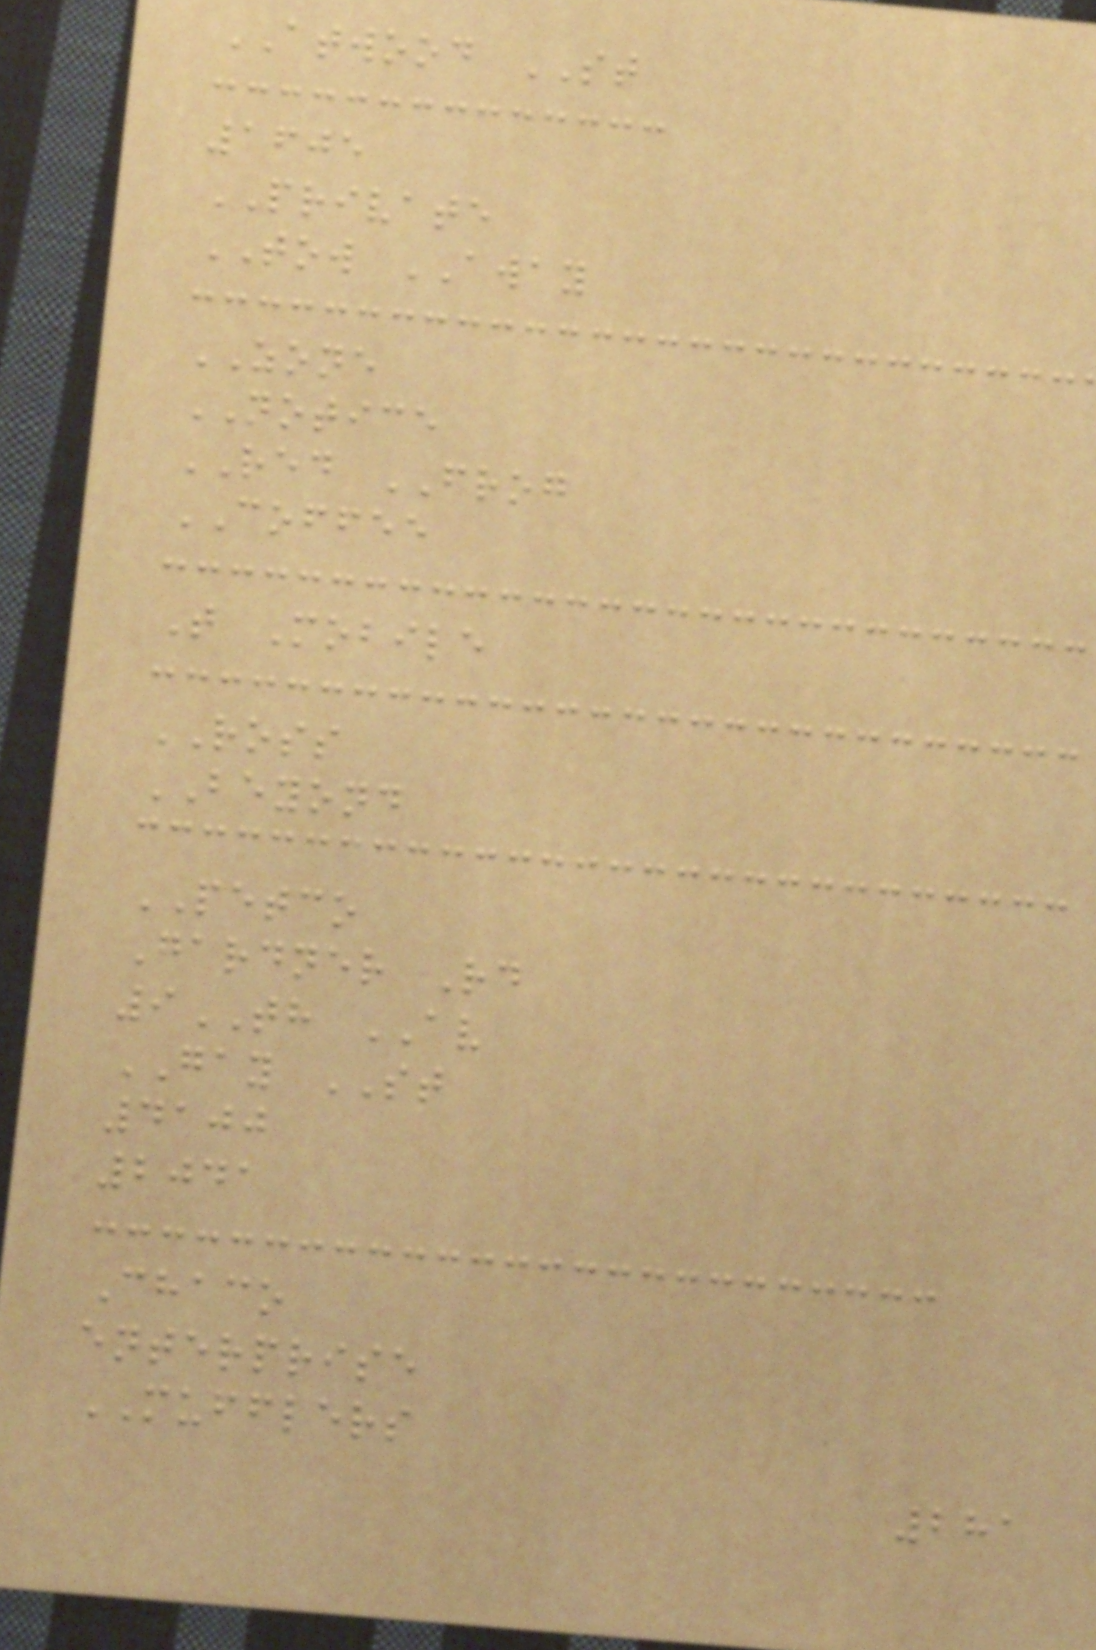ATWOOD ST
1605
PRIVATE
TOW AWAY
ZONE
NOTICE
RED FROG
COFFEE
T Mobile
ROSS
BEYOND
PETCO
Gardner Rd
9TH AV
GAY ST
4100
2041
Chaco
enterprise
MUFFLERS
281
